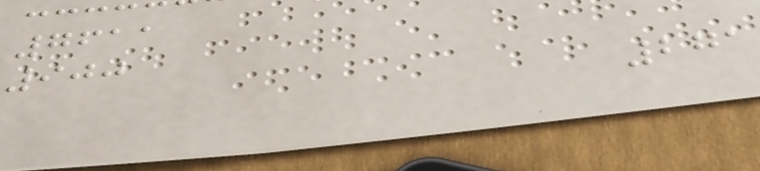7611
900
271
